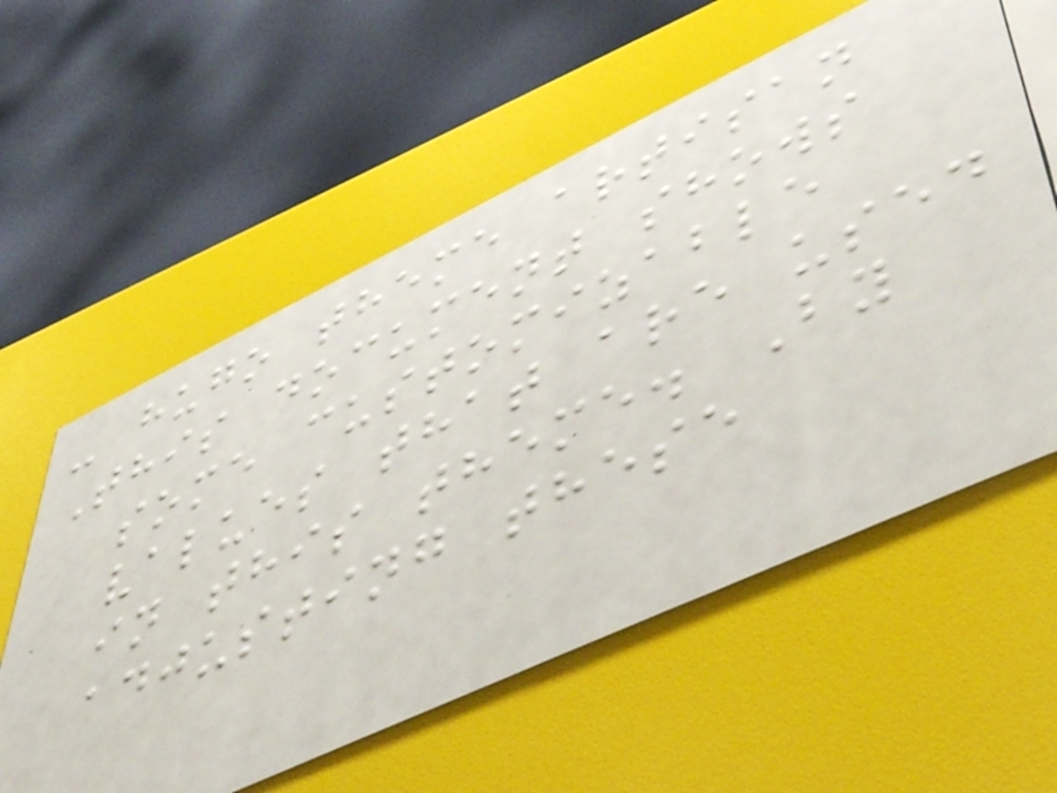- hugo theme artisan
This document shows
some customizable
values that are used
in this theme. By
adjusting these
